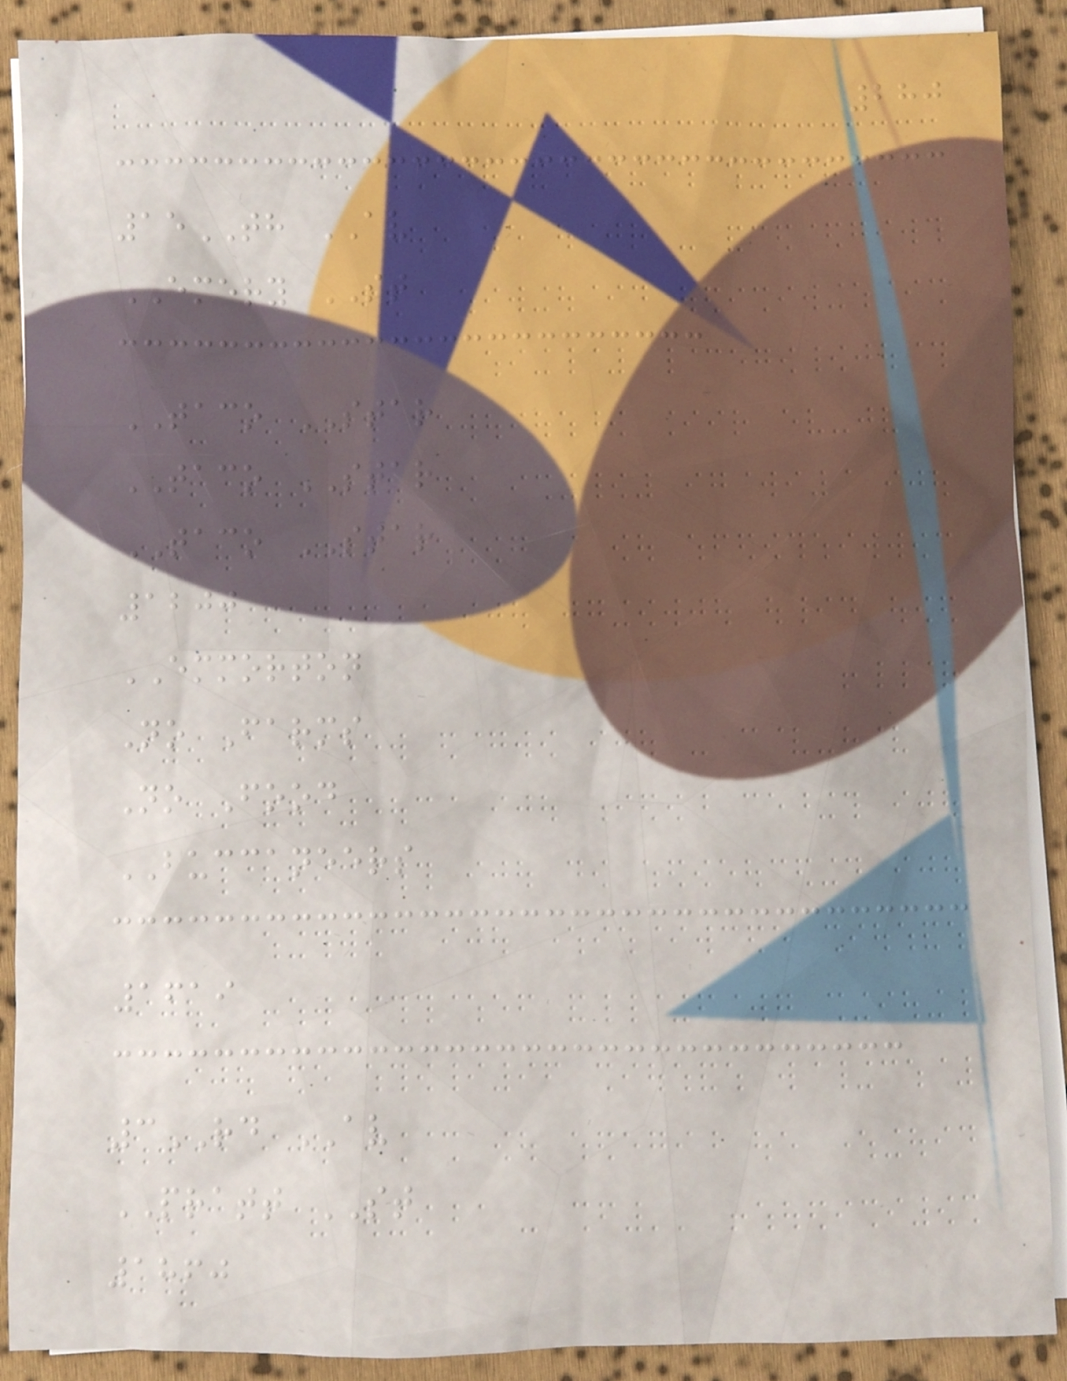280
15TH AV
EMERY ST
TACO STAR
TACO STAR
TACO STAR
1200
EMMORTON
No Farms
No Food
BUCCANEERS
1619
3RD AV
PRATT ST
1860
